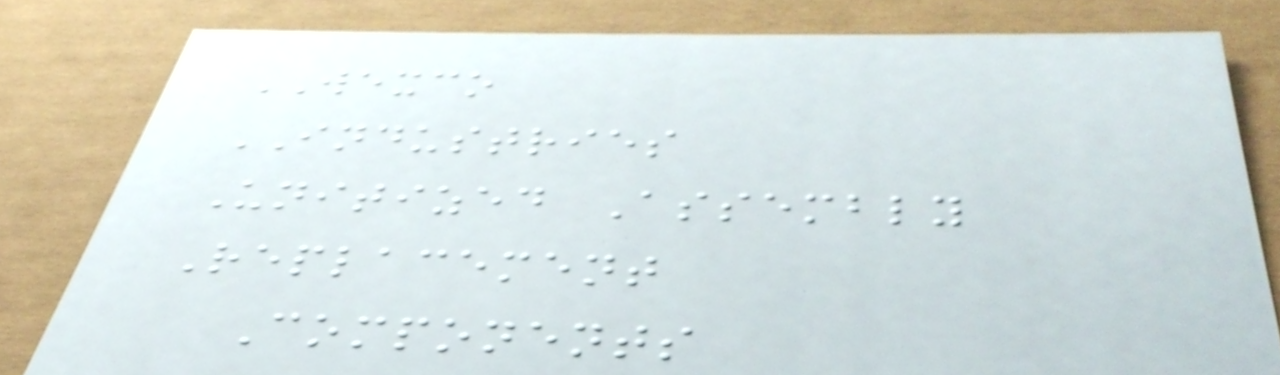WEXCO
INDUSTRIES
Unitized Assembly
Replacement
Components
